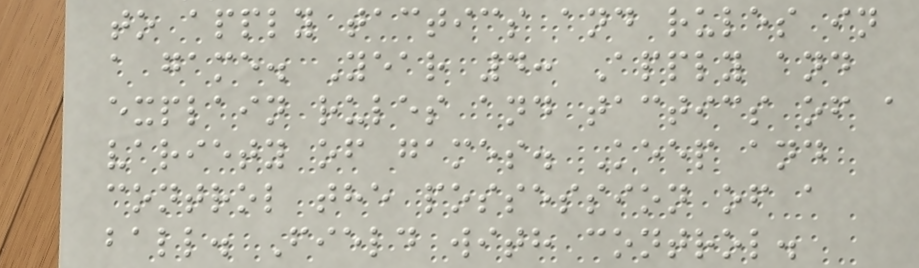to apply tactics and rules in
a game. Year 4: Apply and
explain rules and tactics of a
variety of games. Keep and
control the possession of a
ball. Field with control.
